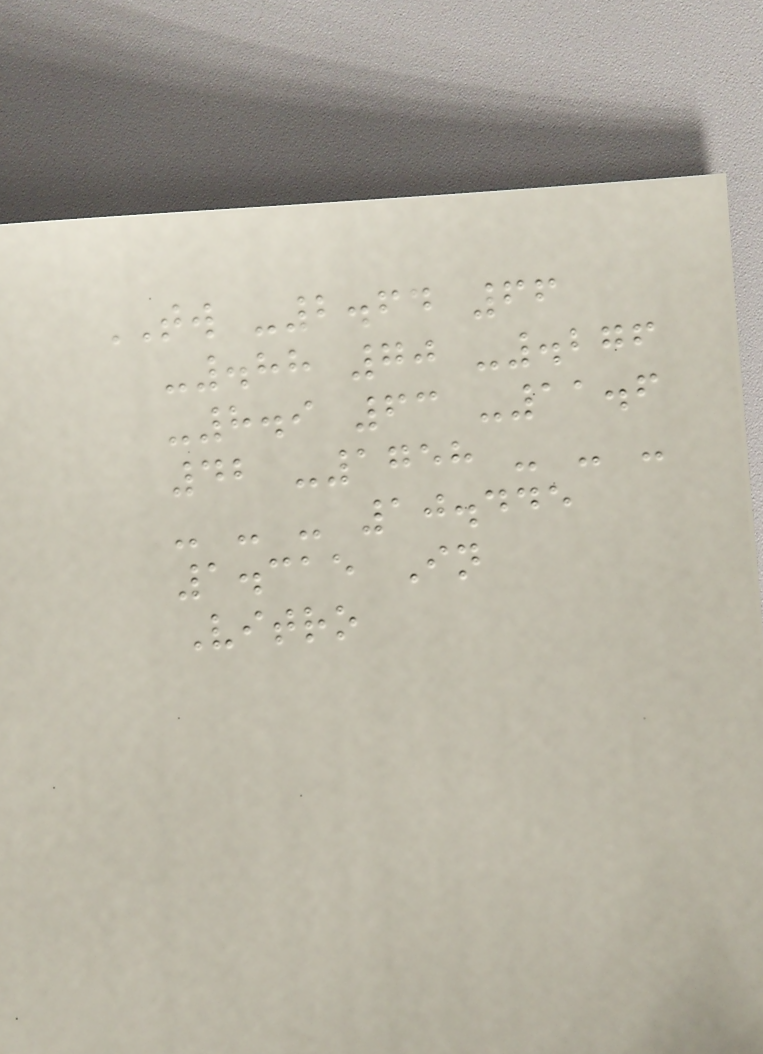TW -2.64 66
-.88 70 -.276
-8.9 63 -11.6
42 -1758 - - -
- - - 10.445
1.315 In
Vitro
